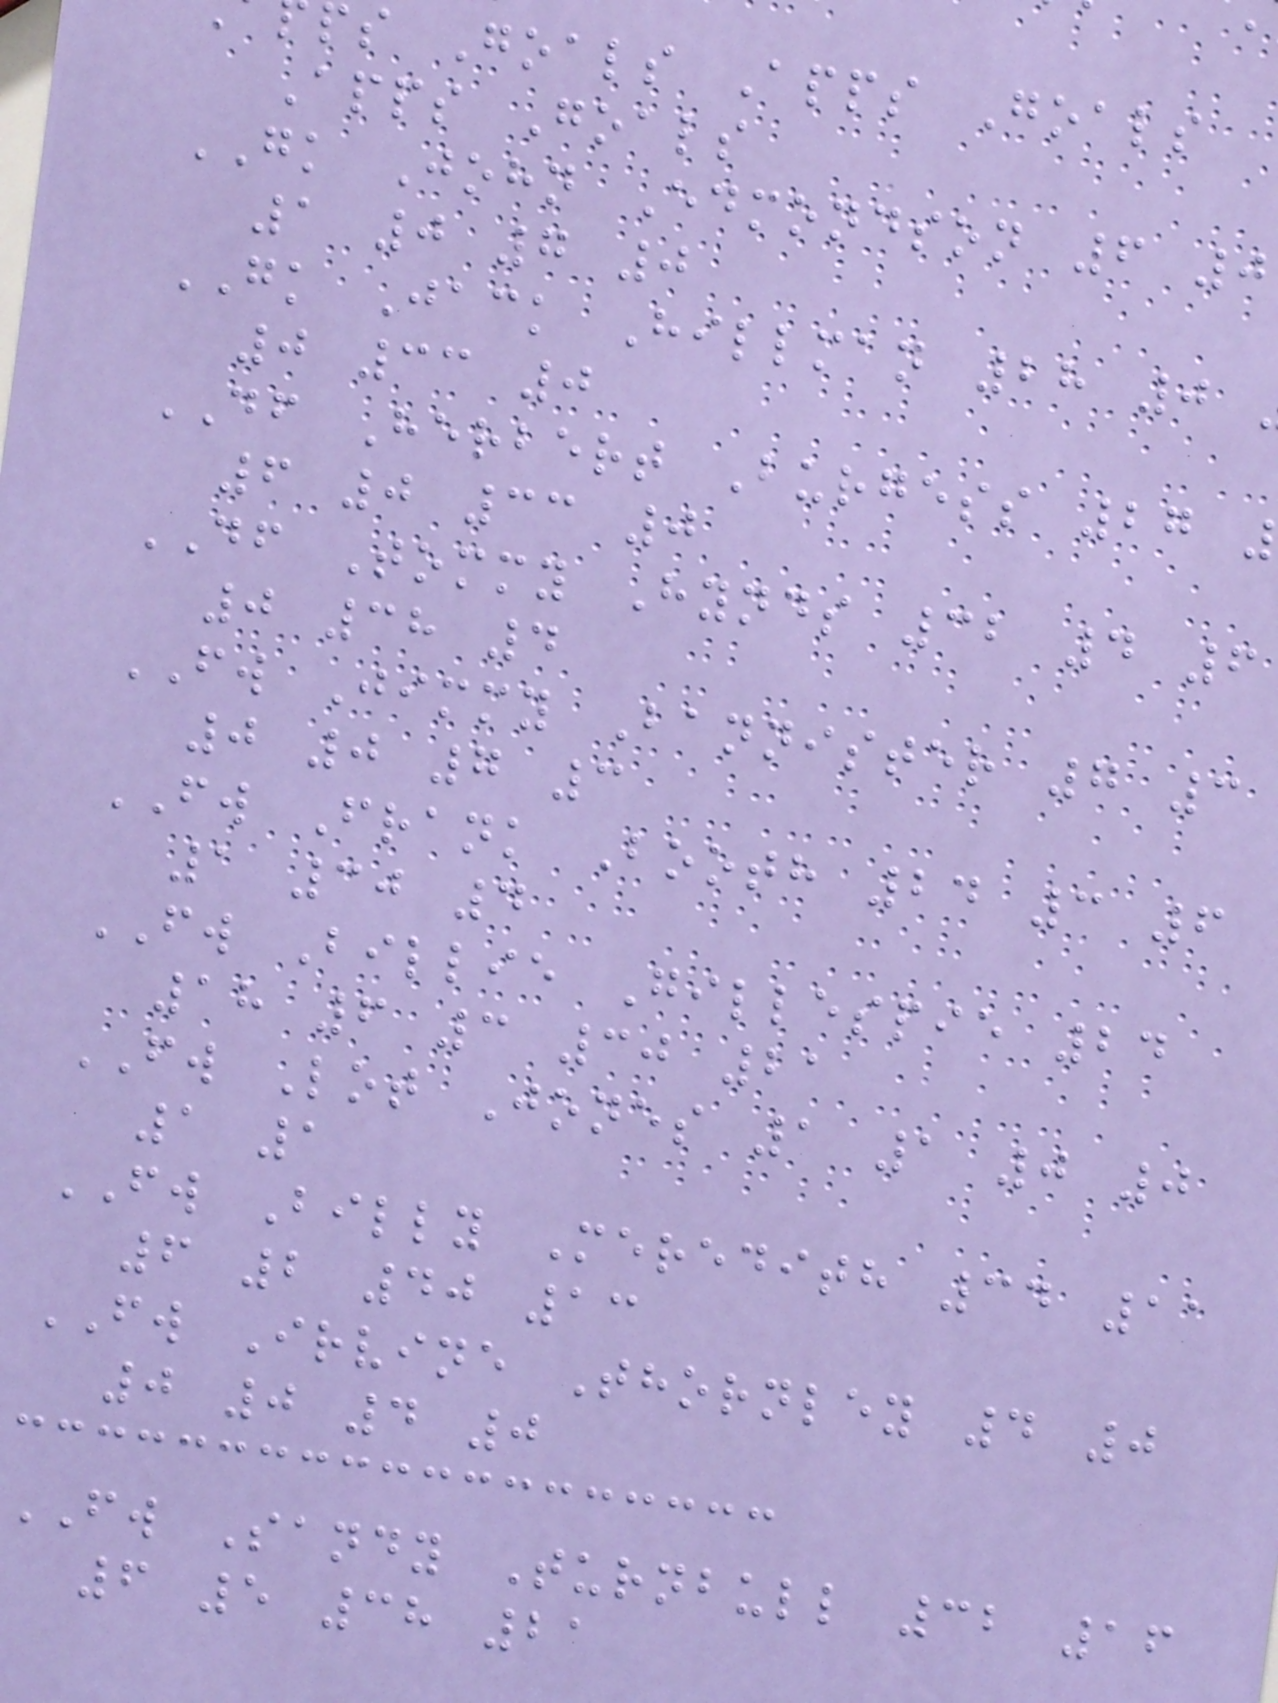ps Goals Apps Goals
Apps Goals
GK John Edmondson 6 0
1 0 7 0
GK Jack Hillman 28 0
0 33 0
DF Herbert Burgess 27
6 0 33 0
DF Tommy Hynds 32 4 6
0 38 4
FW Jimmy Bannister 7 3
0 0 7 3
FW Frank Booth 24 3 6
1 30 4
FW Billie Gillespie 24
18 6 3 30 21
FW Lot Jones 1 1 0 0
1 1
FW Billy Meredith 34 11
6 2 40 13
FW Irvine Thornley 4 0
0 0 4 0
FW Sandy Turnbull 32 16
6 5 38 21
